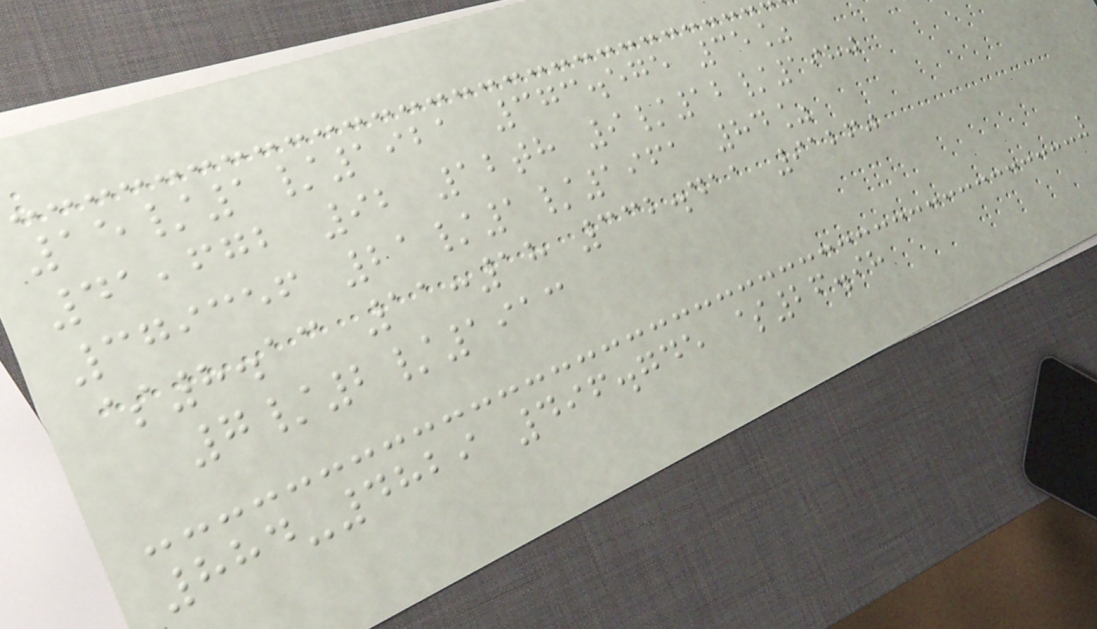15/1/1921 373.575 35%
41,672 92 12th 9/12/1980
379356 21/1/1961 84%
$8.13 11:18 332.411 91260
7/2/1913
884-4829 496.745 $26.98
